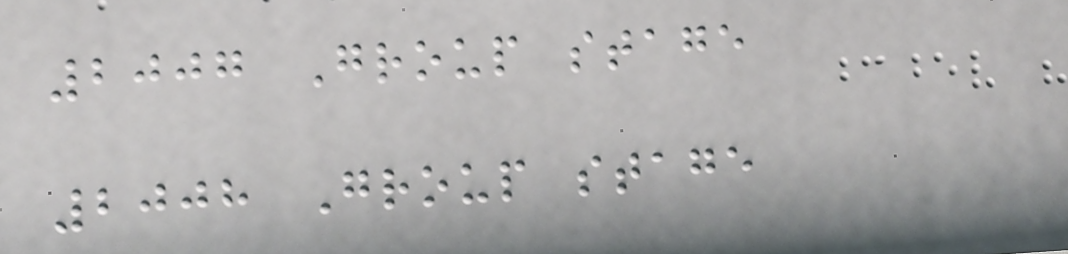2007 Group stage
2008 Group stage
